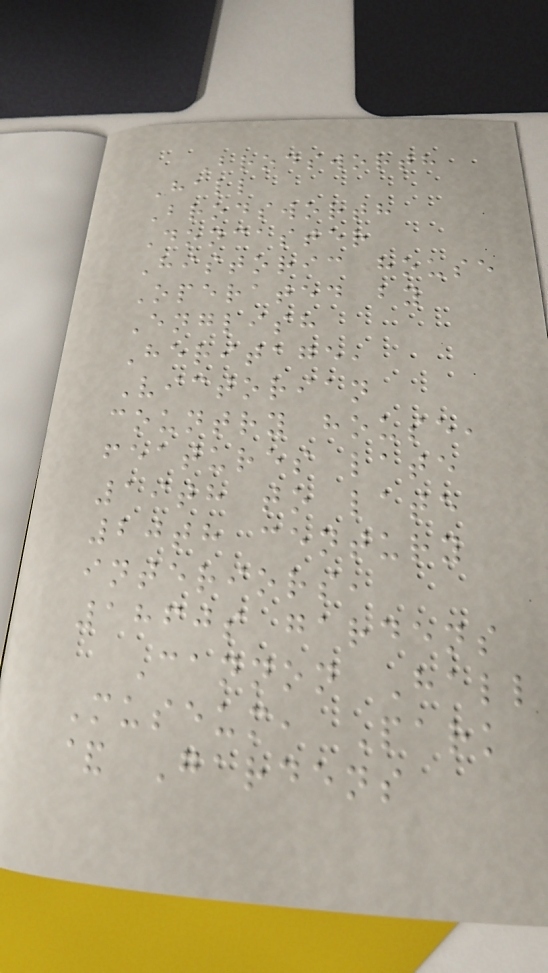Brodsworth
Hall
Brodsworth
Doncaster
Historic house
Operated by
English
Heritage,
Victorian
country house,
features late
19th to late
20th century
interiors,
1860s gardens
Cannon Hall
Museum, Park
& Gardens
